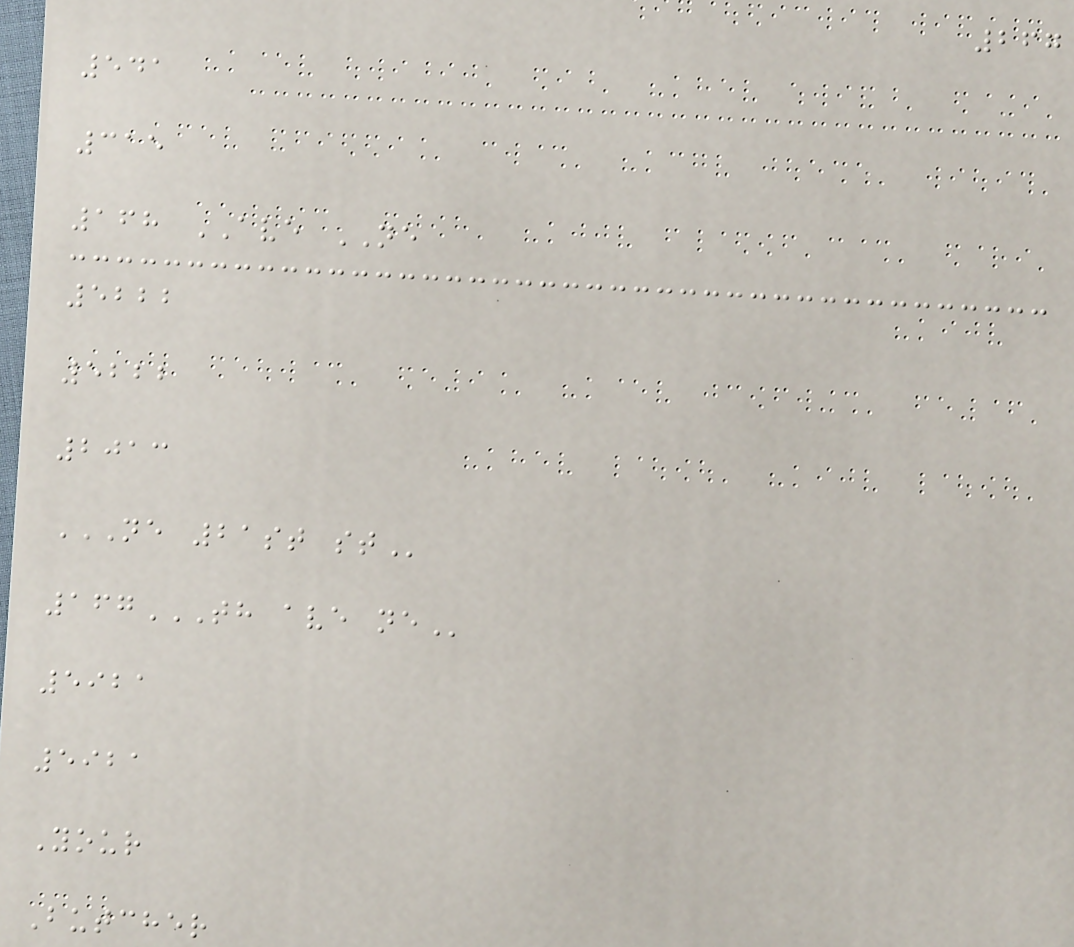267
541
315
168 AVE NE
5222
5222
2013
NE 21ST ST
167TH AVE NE
5921
5921
Your
Butcher
